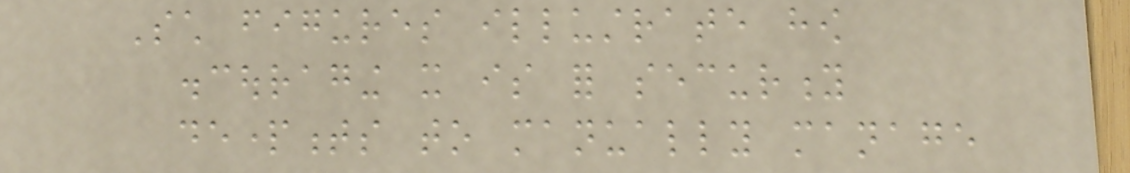Such figures illustrate how
discouraging it is for security
departments to manually manage
